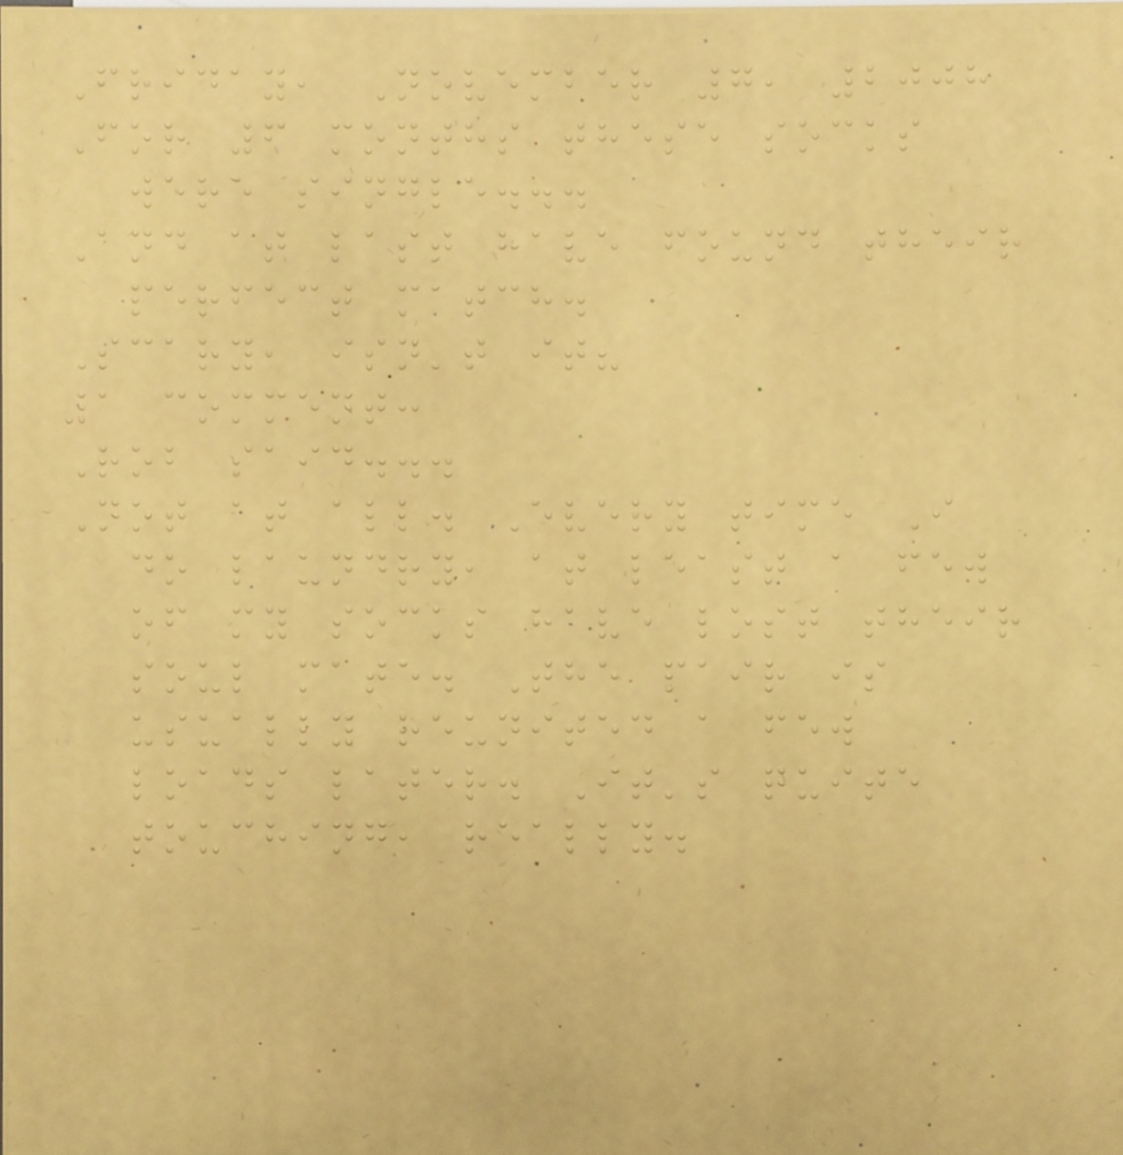Friday, November 7, 2008
For 6 months these socks
were single...
And at last have found their
perfect match.
Scary, isn't it?
1 comment:
Rob said...
Not at all. Every time I
do laundry, at least a few
of my socks have lost their
soul mate. The pair is
usually reunited a few
loads later. It's quite
touching, really.
